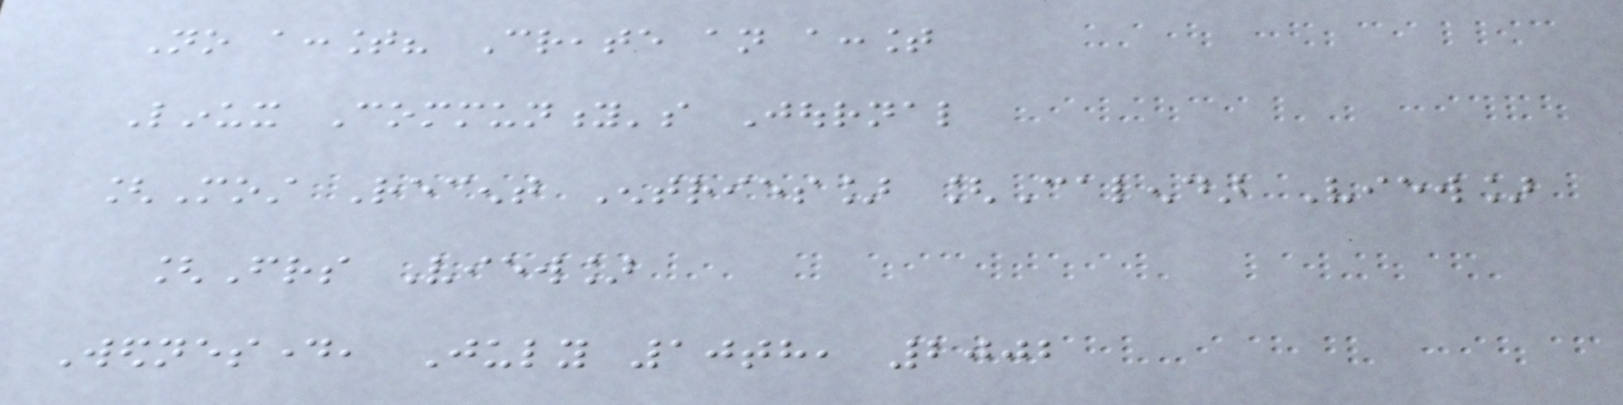No account? Create an account
Linux Community's Journal
[Most Recent Entries] [Calendar View]
[Friends View]
Wednesday, July 10th, 2002
